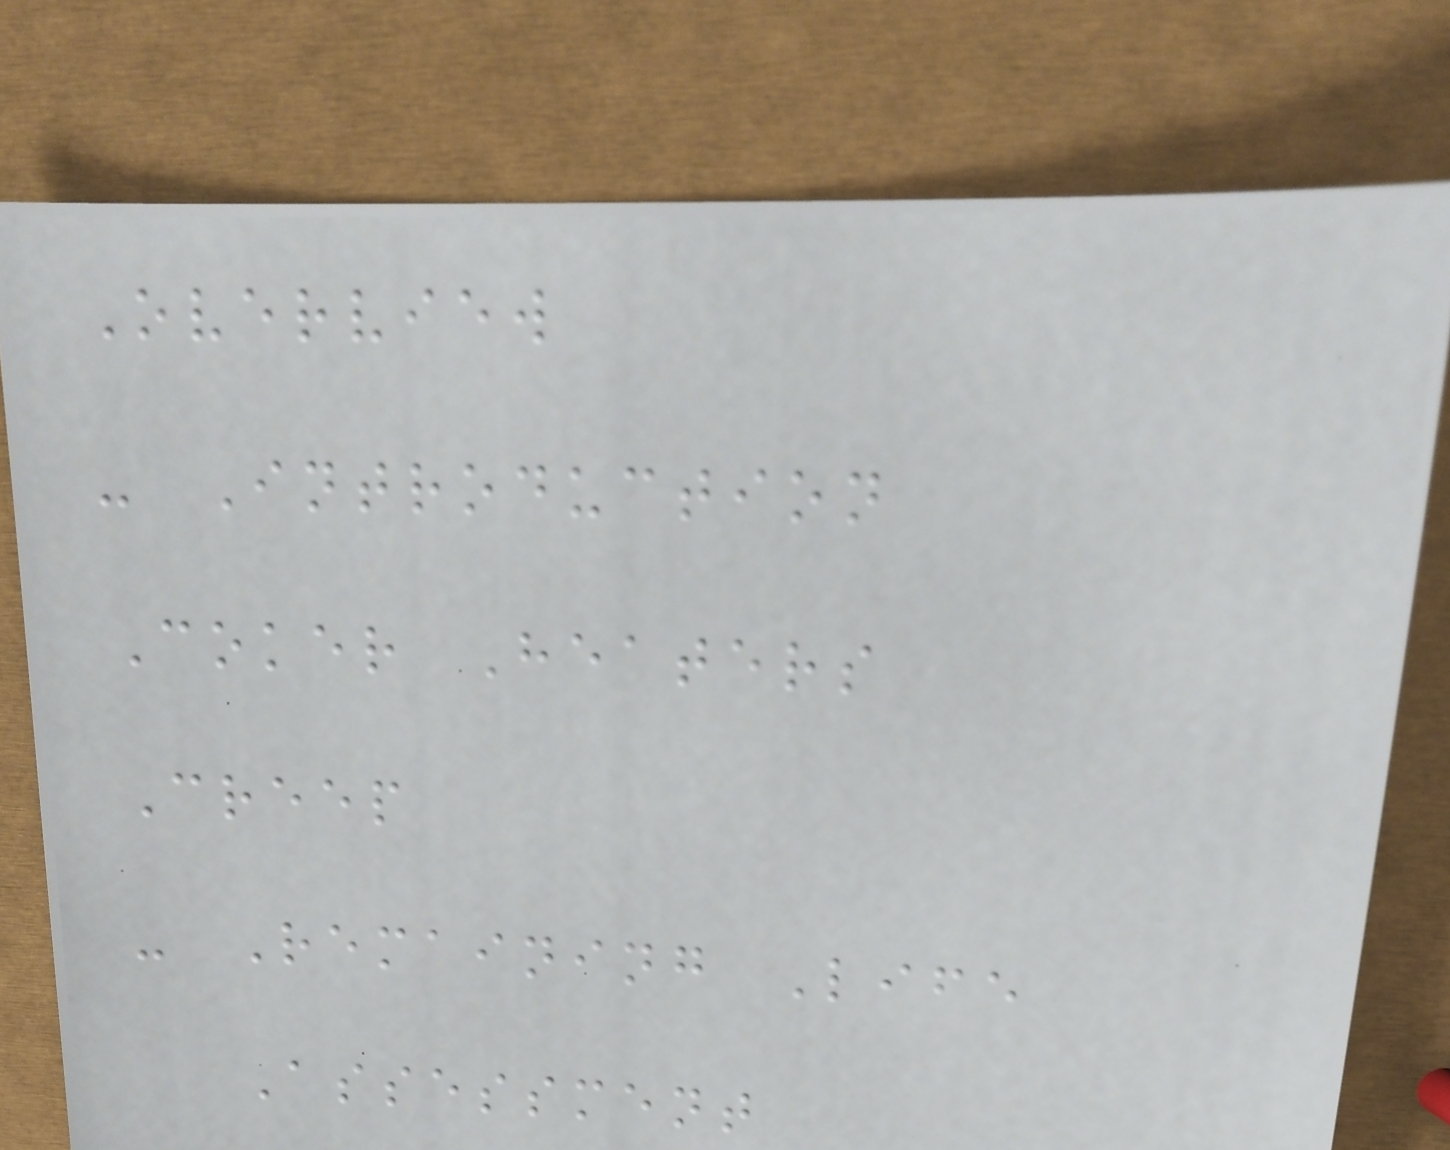Overview
- Introduction
Coker Heaters
Creep
- Remaining Life
Assessment
